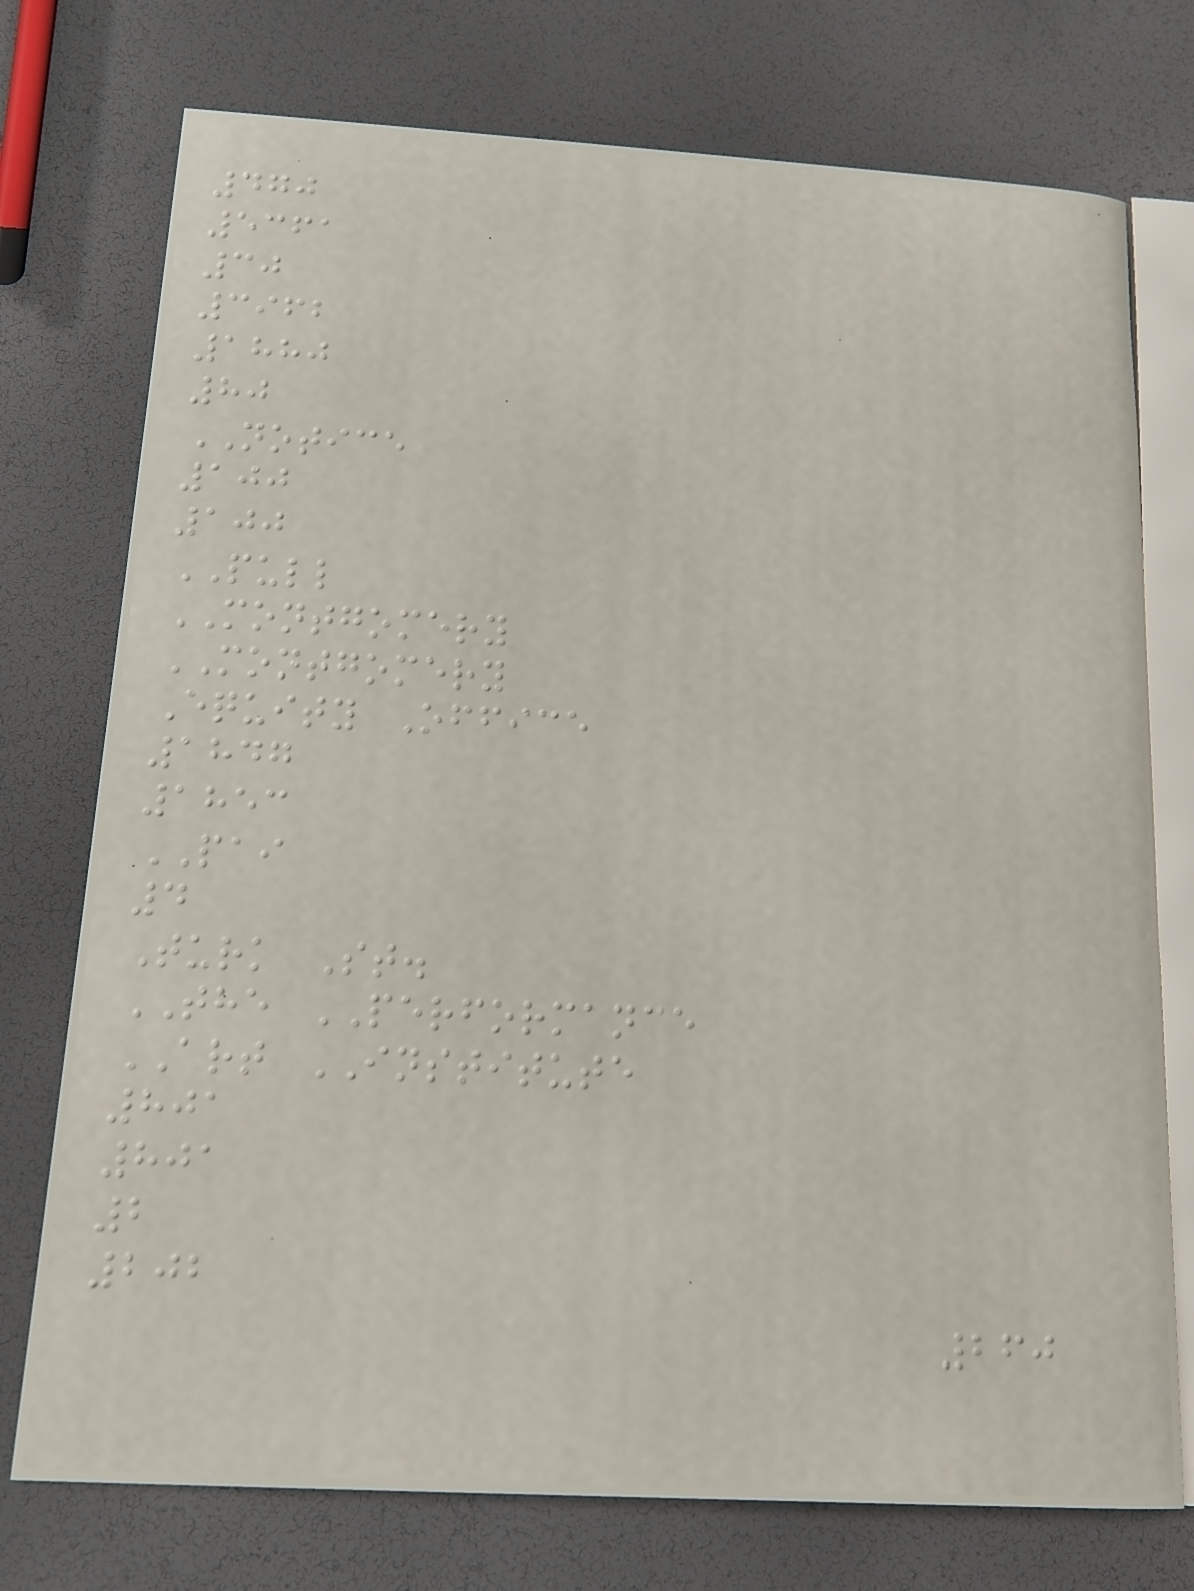470
5361
30
3962
1880
80
NOTICE
100
100
PULL
MONTGOMERY
MONTGOMERY
Equity Office
1847
1853
PAI
4
Turk St.
THE PERFORMANCE
ART INSTITUTE
801
801
2
202
260
